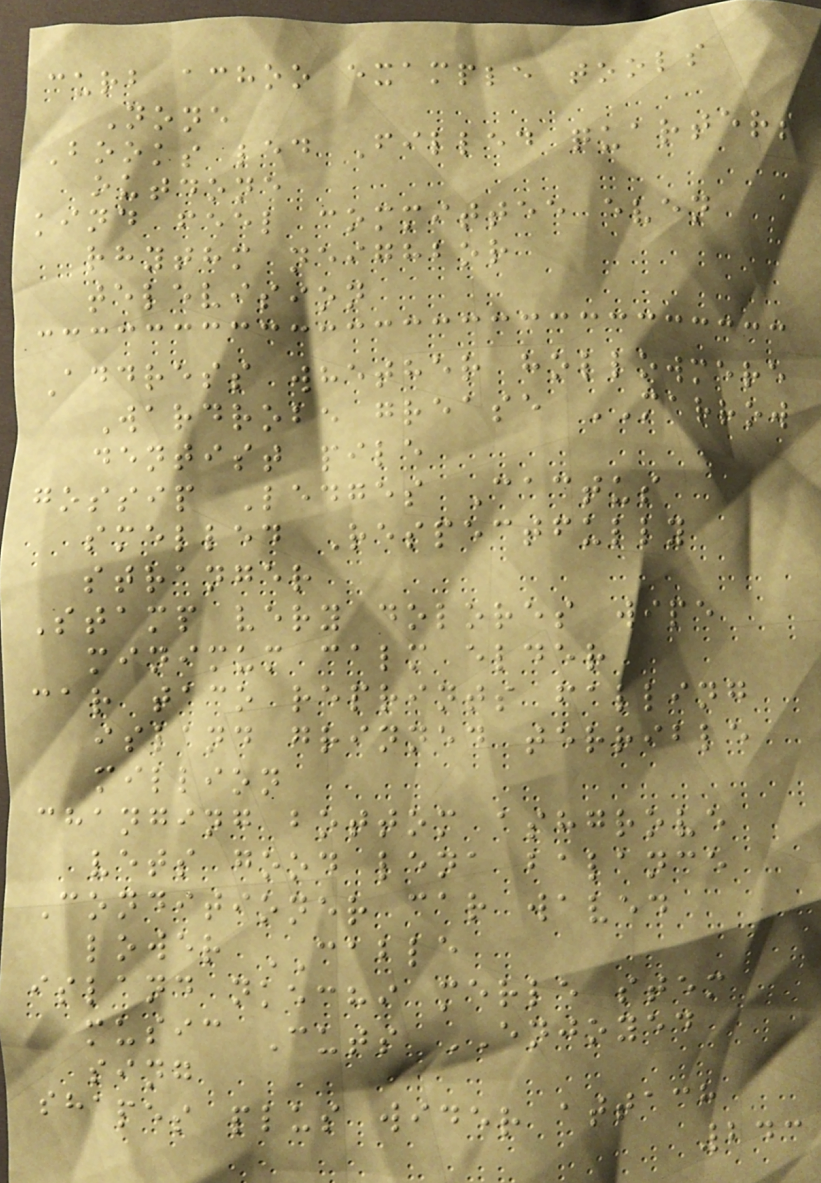curb achoo example tools
None
Books led Filled quarters
outdone
kind feel committee even
rhythm neighbor
television
Address whether hollowmere
Wardrobe grease MARROW
dentist pile
gossip Ledges Cactus
smelled Respectfully
stranger
Stamp very dolores wipe
minimum calm elder
car taco reprints falling
island grinned terrible
million
changing bottom ashgrove
vets good lena balance
Conditioner car waved
lower CABLE
island nkechi merle stem
music Cuts ENJOYED
sing
shapes plus wider attach
243
